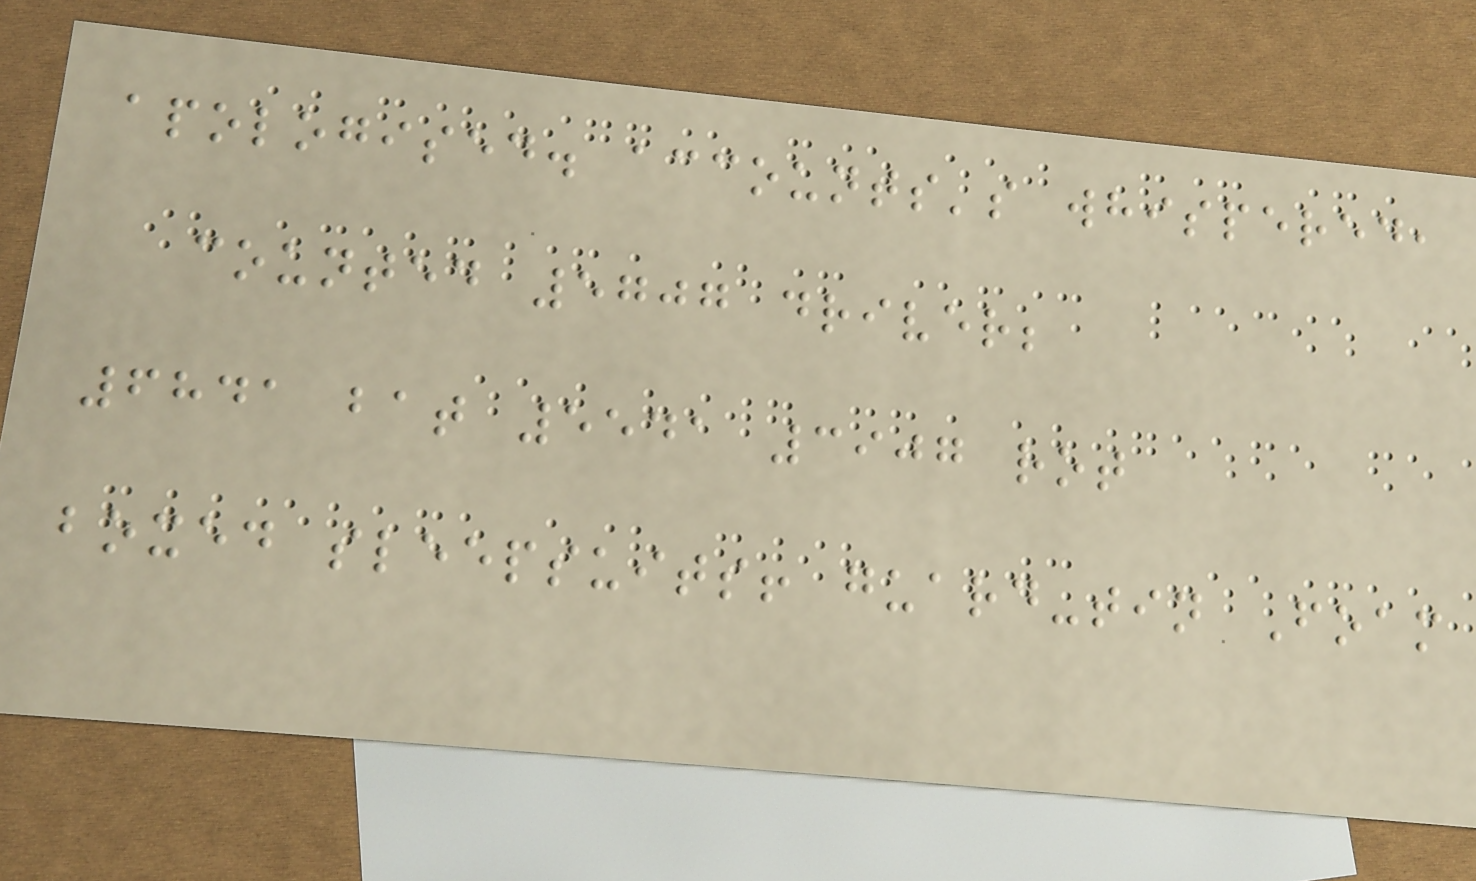apologised. accounts's whispered,
counted 5707 driver;
6841 bat 5541 3907 rot
boxed sleepsuits! guard-tin Foam
